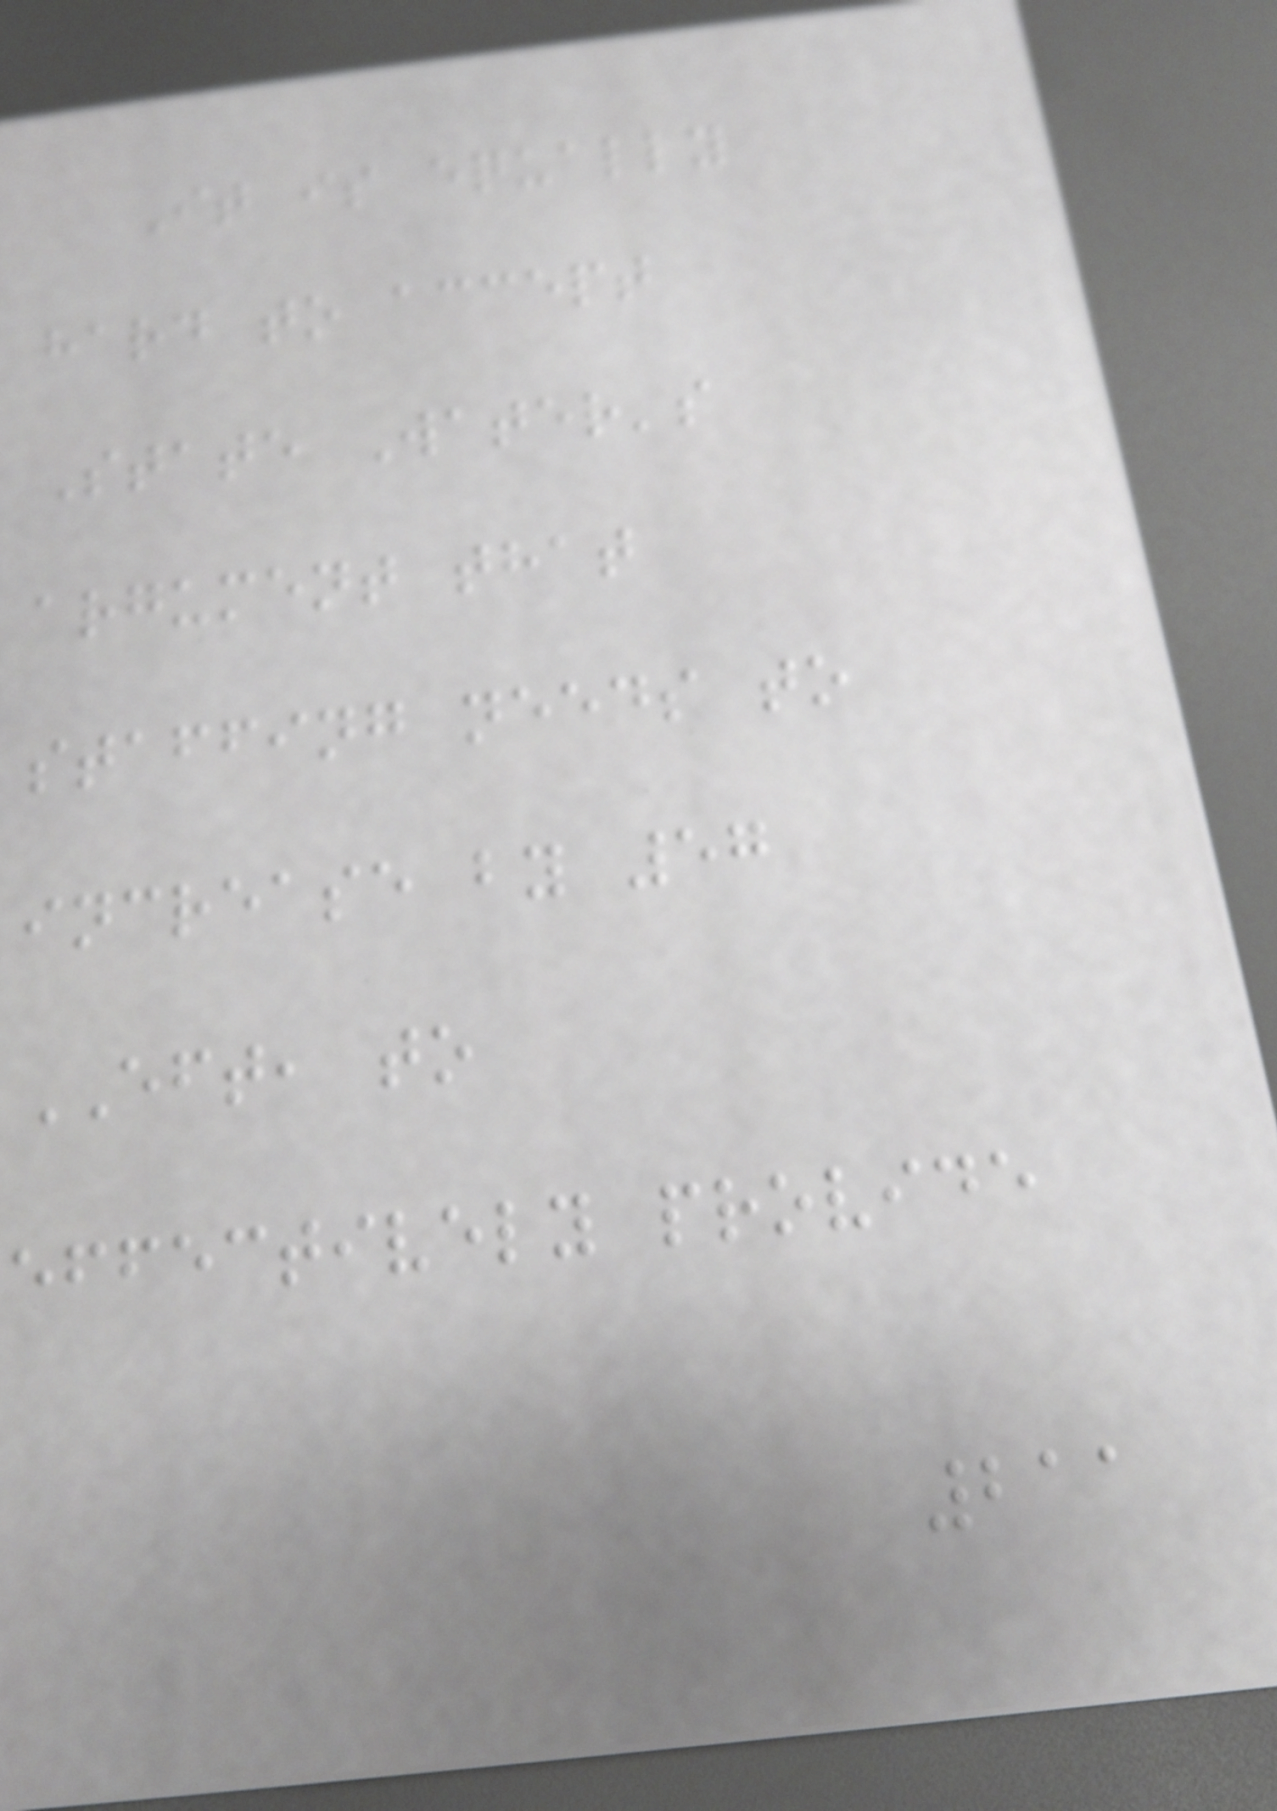It is equally
hard to accept
State Water's
argument that
staffing needs to
increase by 57
EFT, to
effectively provide
211
